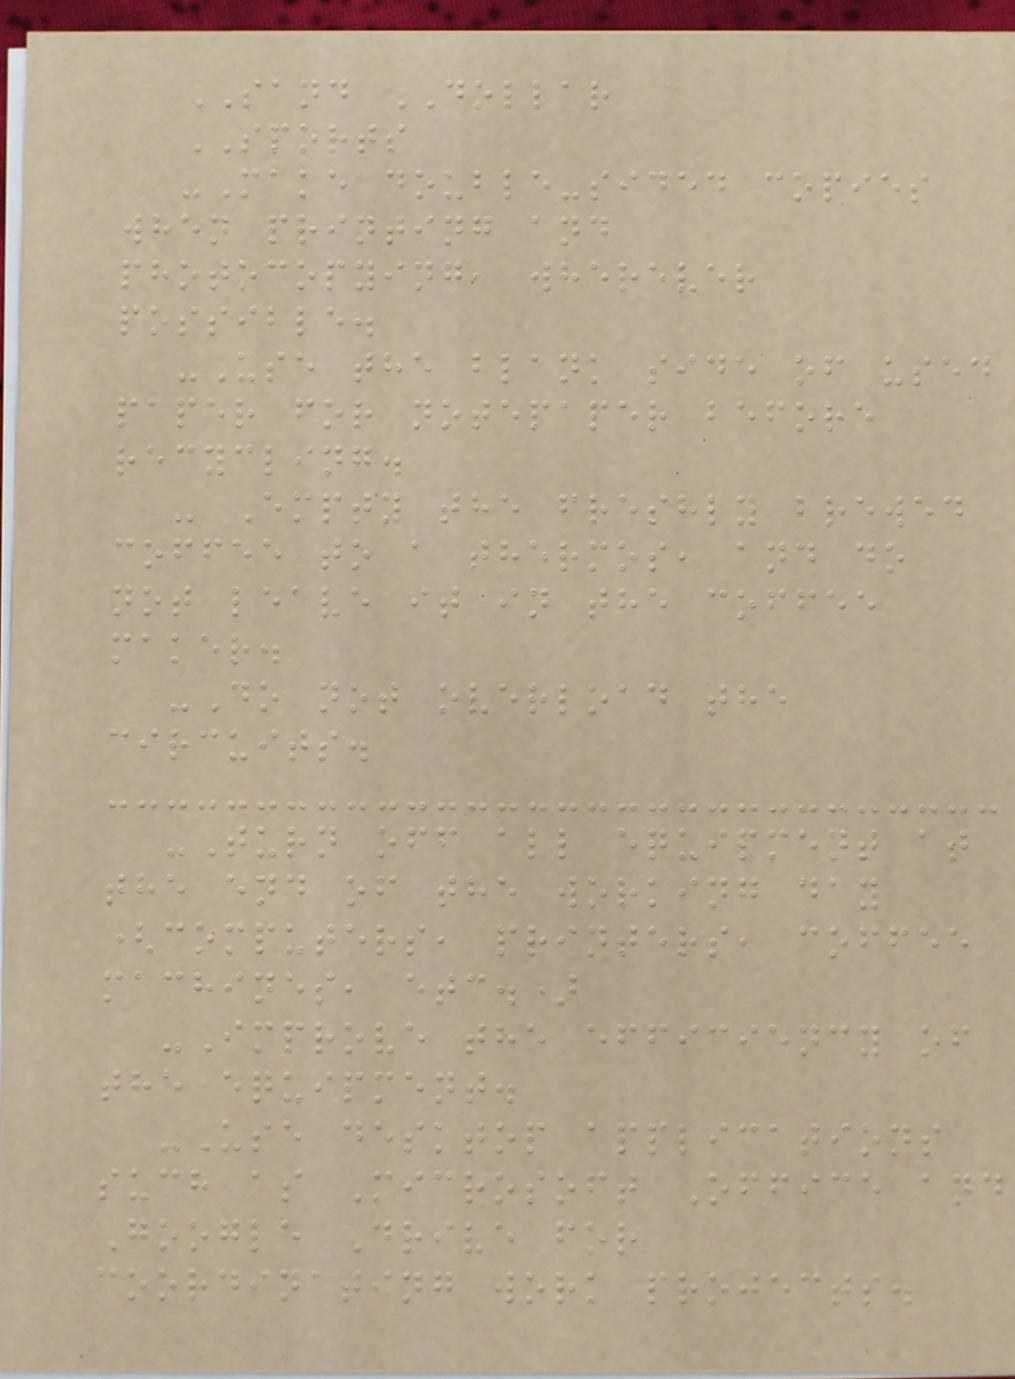SAND DOLLAR
SPORTS
-Make double-sided copies
when printing and
photocopying, wherever
possible.
-Use the blank side of used
paper for notepaper before
recycling.
- Empty the freshly brewed
coffee to a thermos, and do
not leave it in the coffee
maker.
-Do not overload the
circuits.
-Turn off all equipment at
the end of the working day
(computers, printers, coffee
machines, etc.)
-Improve the efficiency of
the equipment.
-Use desktop applications
such as Microsoft Office and
Google Drive for
coordinating work projects.
